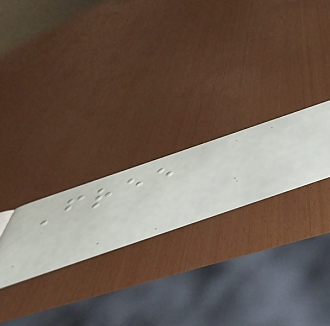Free
